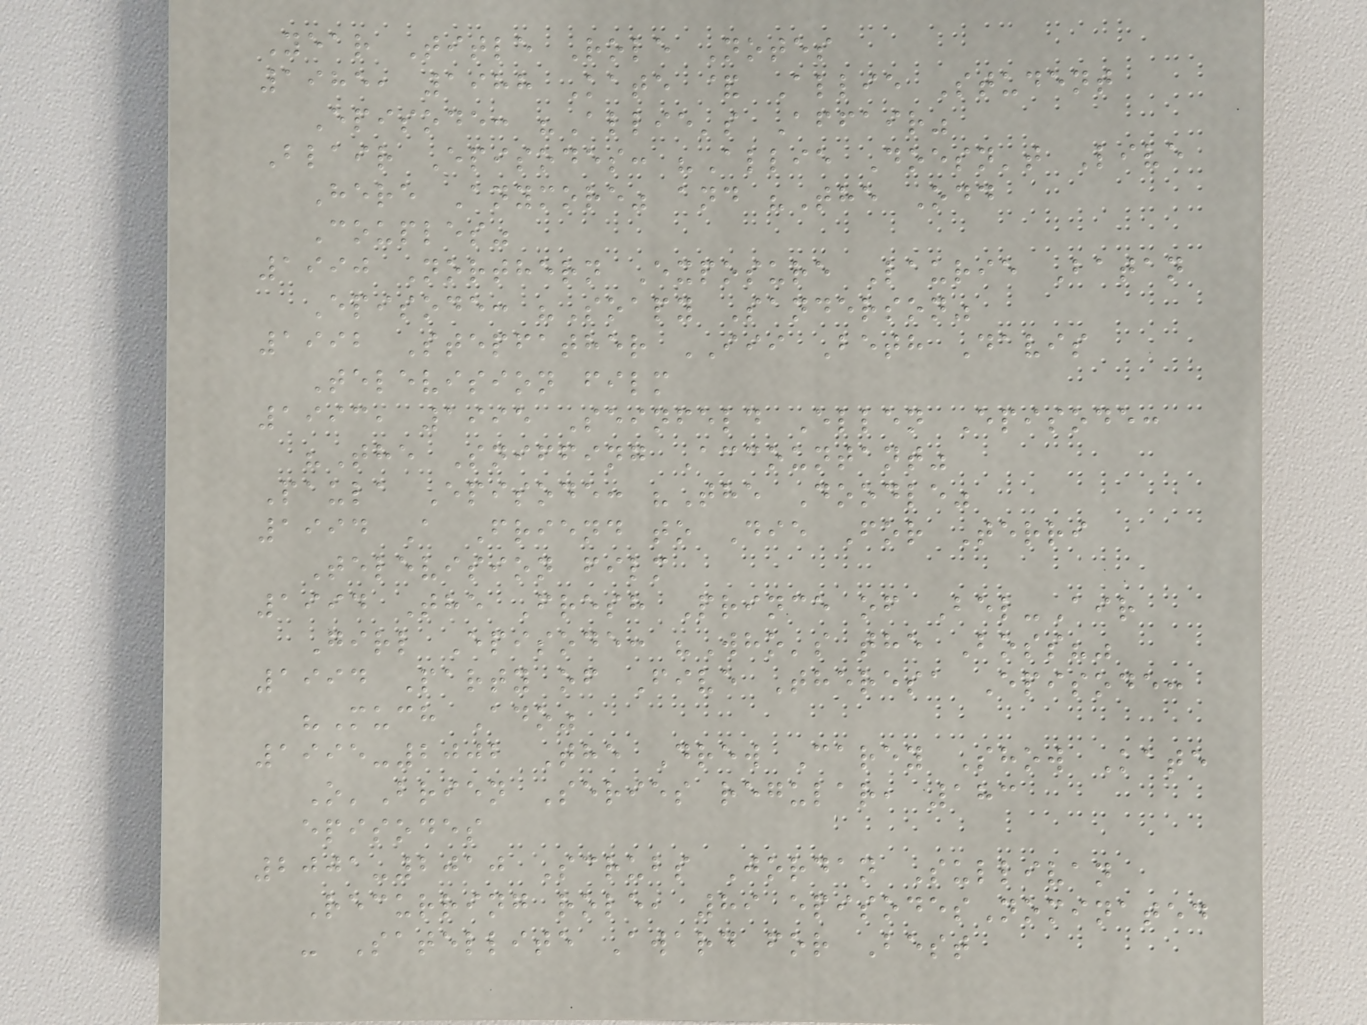Year Title Role Notes
1985, 1988 Kate & Allie Student
Episode: "Allie's Affair"
Blair Episodes: "Allie Doesn't Live
Here Anymore" and "The Odd
Couples"
1990 Northern Exposure Laurie Batan
Episode: "Soapy Sanderson"
1992 Stepfather III Beth Davis
Television film
1993, 1995 Seinfeld Ellen Episode:
"The Sniffing Accountant"
Paula Episode: "The Doodle"
1994 A Friend to Die For Terri
Television film
1994 The Fresh Prince of Bel-Air
Girl Episode: "Who's the Boss?"
1994 Party of Five Theresa Episode:
"Much Ado"
1995-2002 The Drew Carey Show Kate
O'Brien Series regular, 183
episodes
2001-2010 Scrubs Jordan Sullivan
Recurring role, 89 episodesNominated
- Satellite Award for Best
